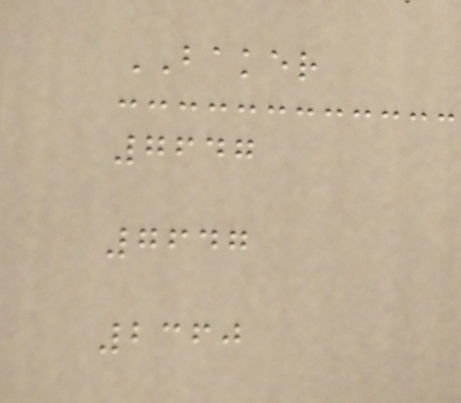BAKER
7647
7647
2360
